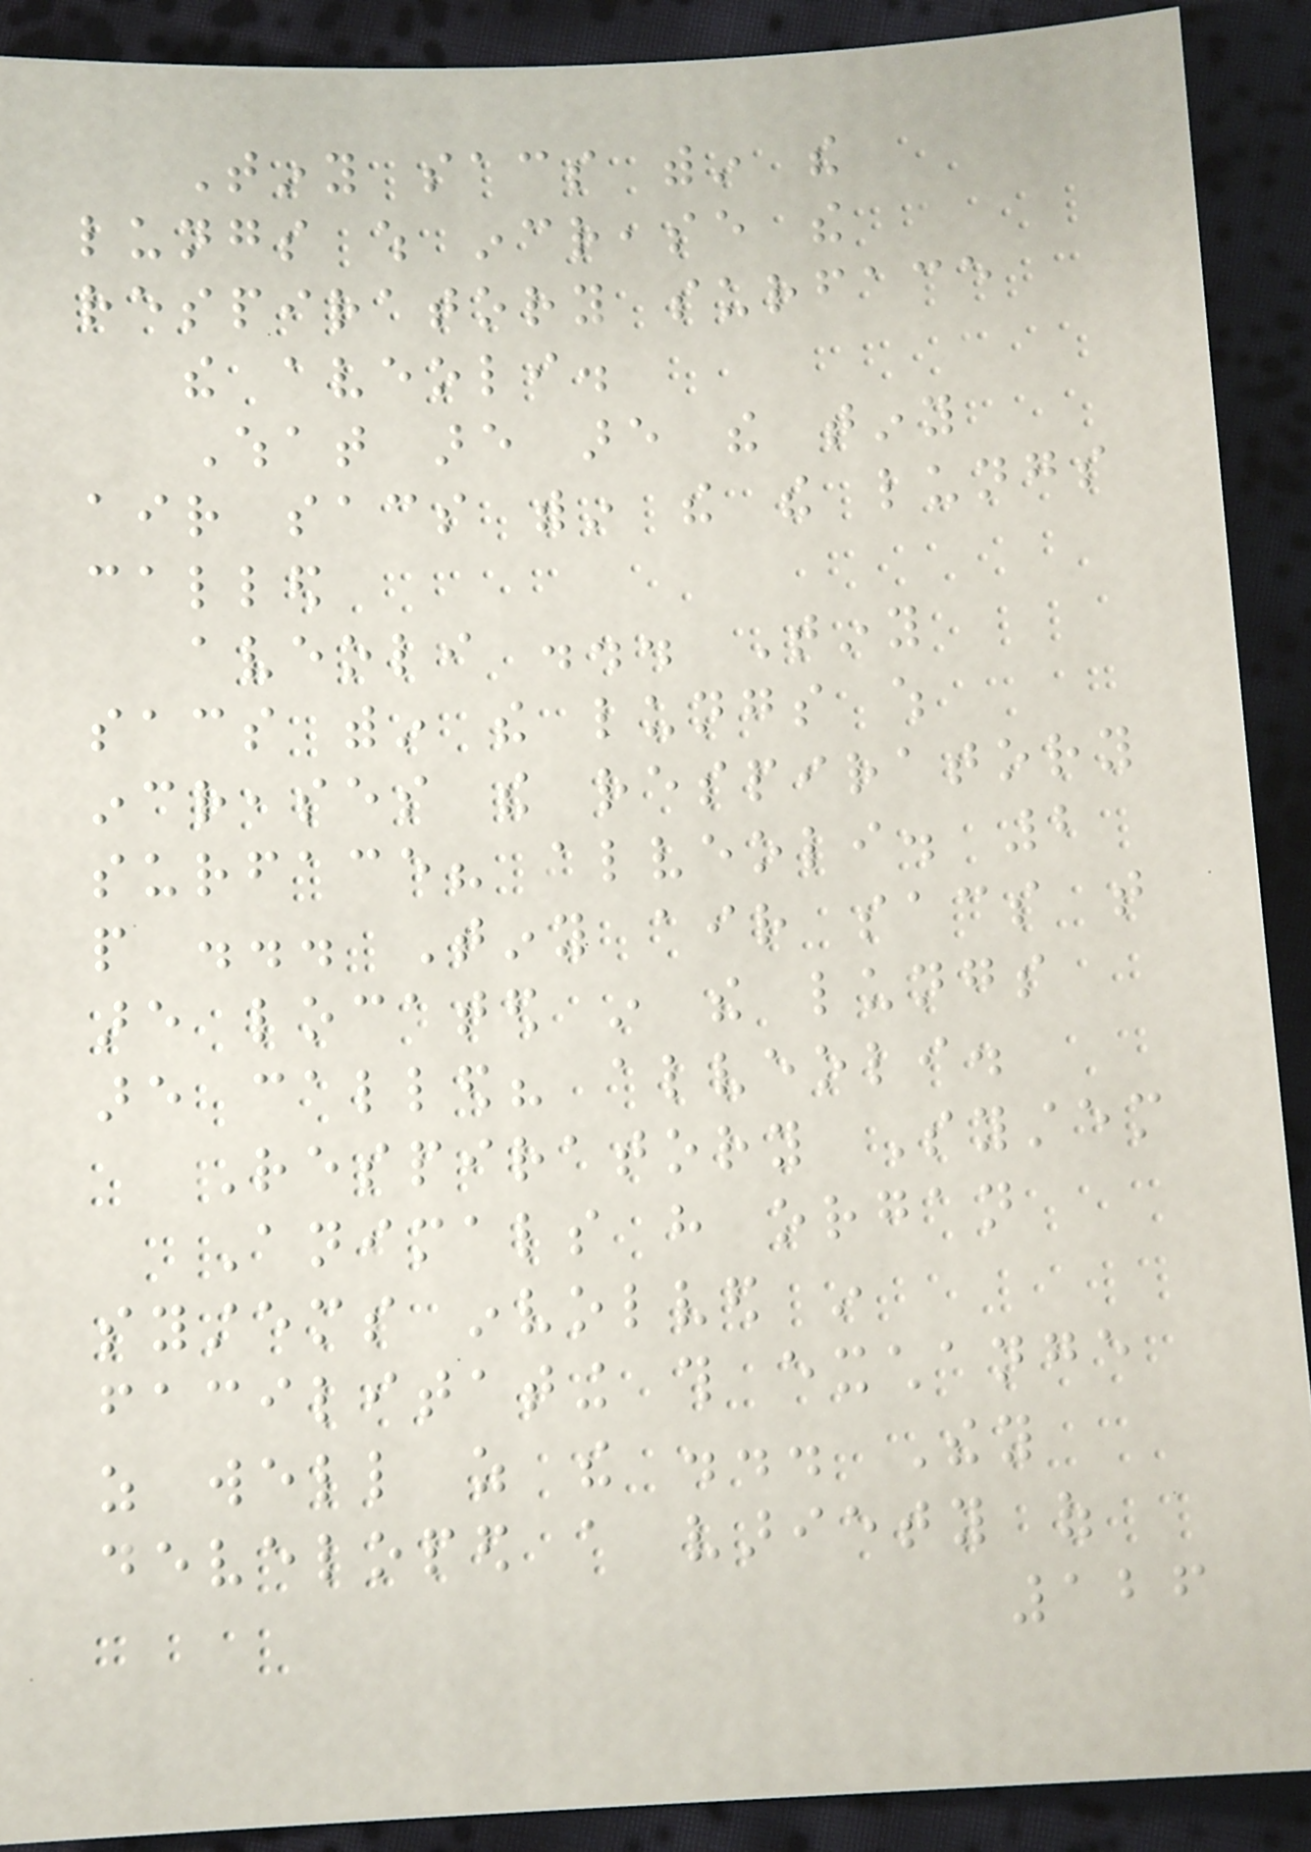Tiny sacs within the
lungs which increase the
respiratory surface
the aveoli.
What are are the tiny
air sacs within the the lungs
called
aveoli ... Tiny
sacs within the lungs which
increases the respiratory
surface? alveoli. 2
people ... Tiny air sacs that
are located in the lungs
are called? alveoli.
Respiratory System
Animals have organ
systems involved in
facilitating this exchange
as well as the ... They
developed a variety of
126
